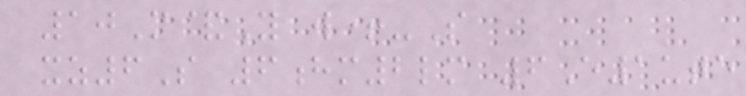10M&Y w+-S
xz6S 6hm2lm 6E1ute
